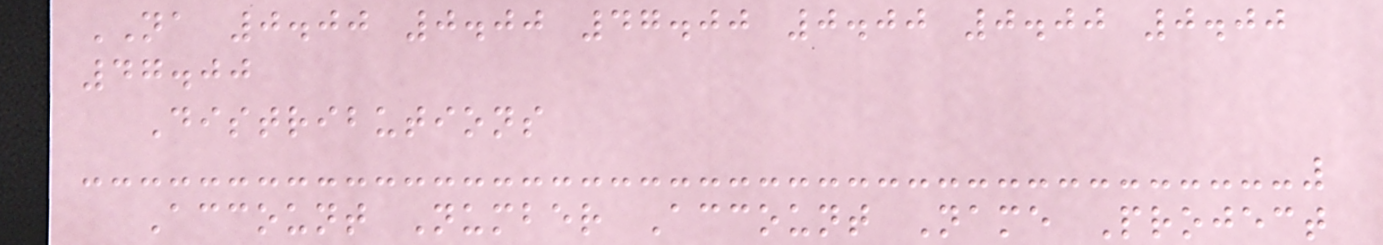NA 0.00 0.00 47.00 0.00 0.00 0.00
47.00
Distributions
Account Number Account Name Project
